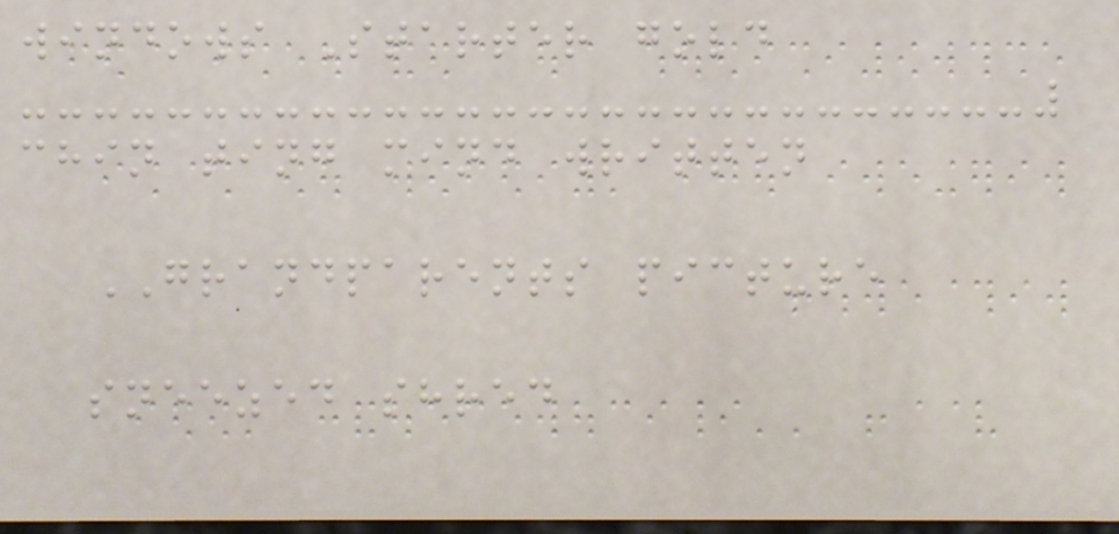windows Starter gold
chin ting mind written
GRANDPARENTS picture
sneezed shred
